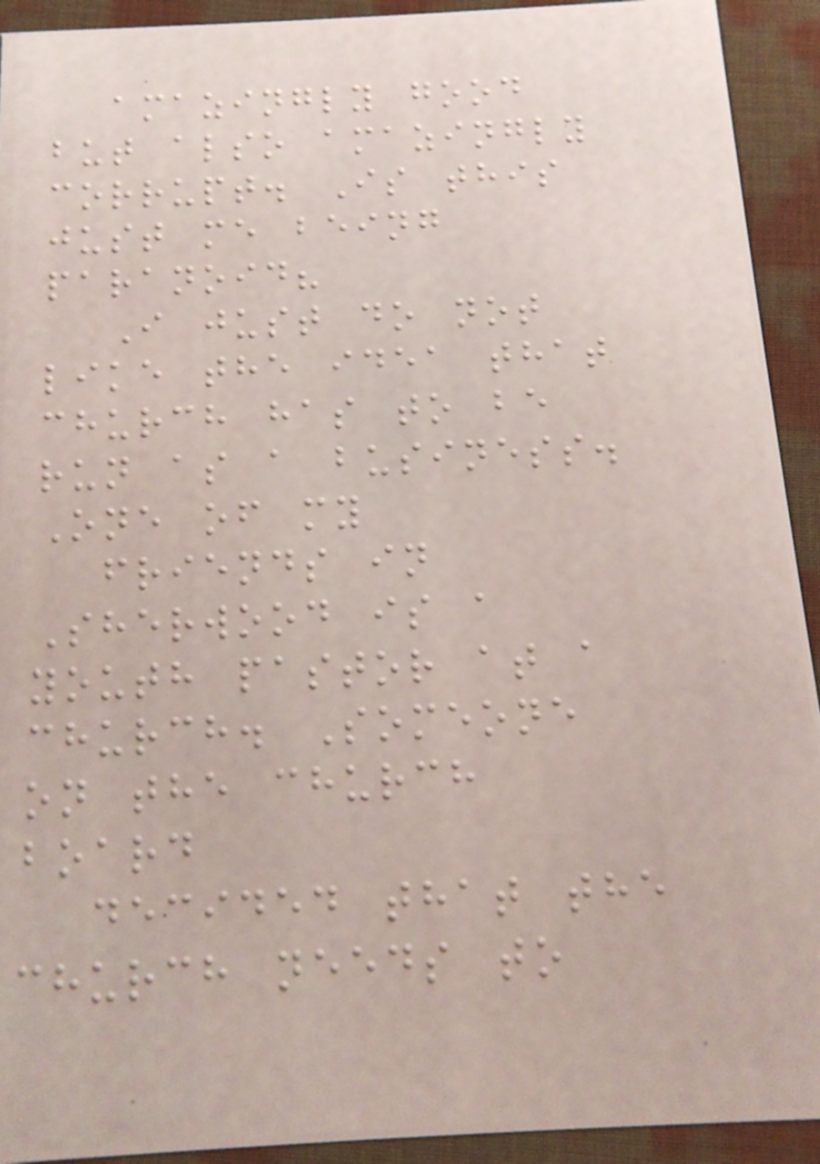amazingly good
but also amazingly
corrupt. Is this
just me being
paranoid?
I just do not
like the idea that
church has to be
run as a business.
One of my
friends in
Sherwood is a
youth pastor at a
church. Someone
on the church
board
decided that the
church needs to
